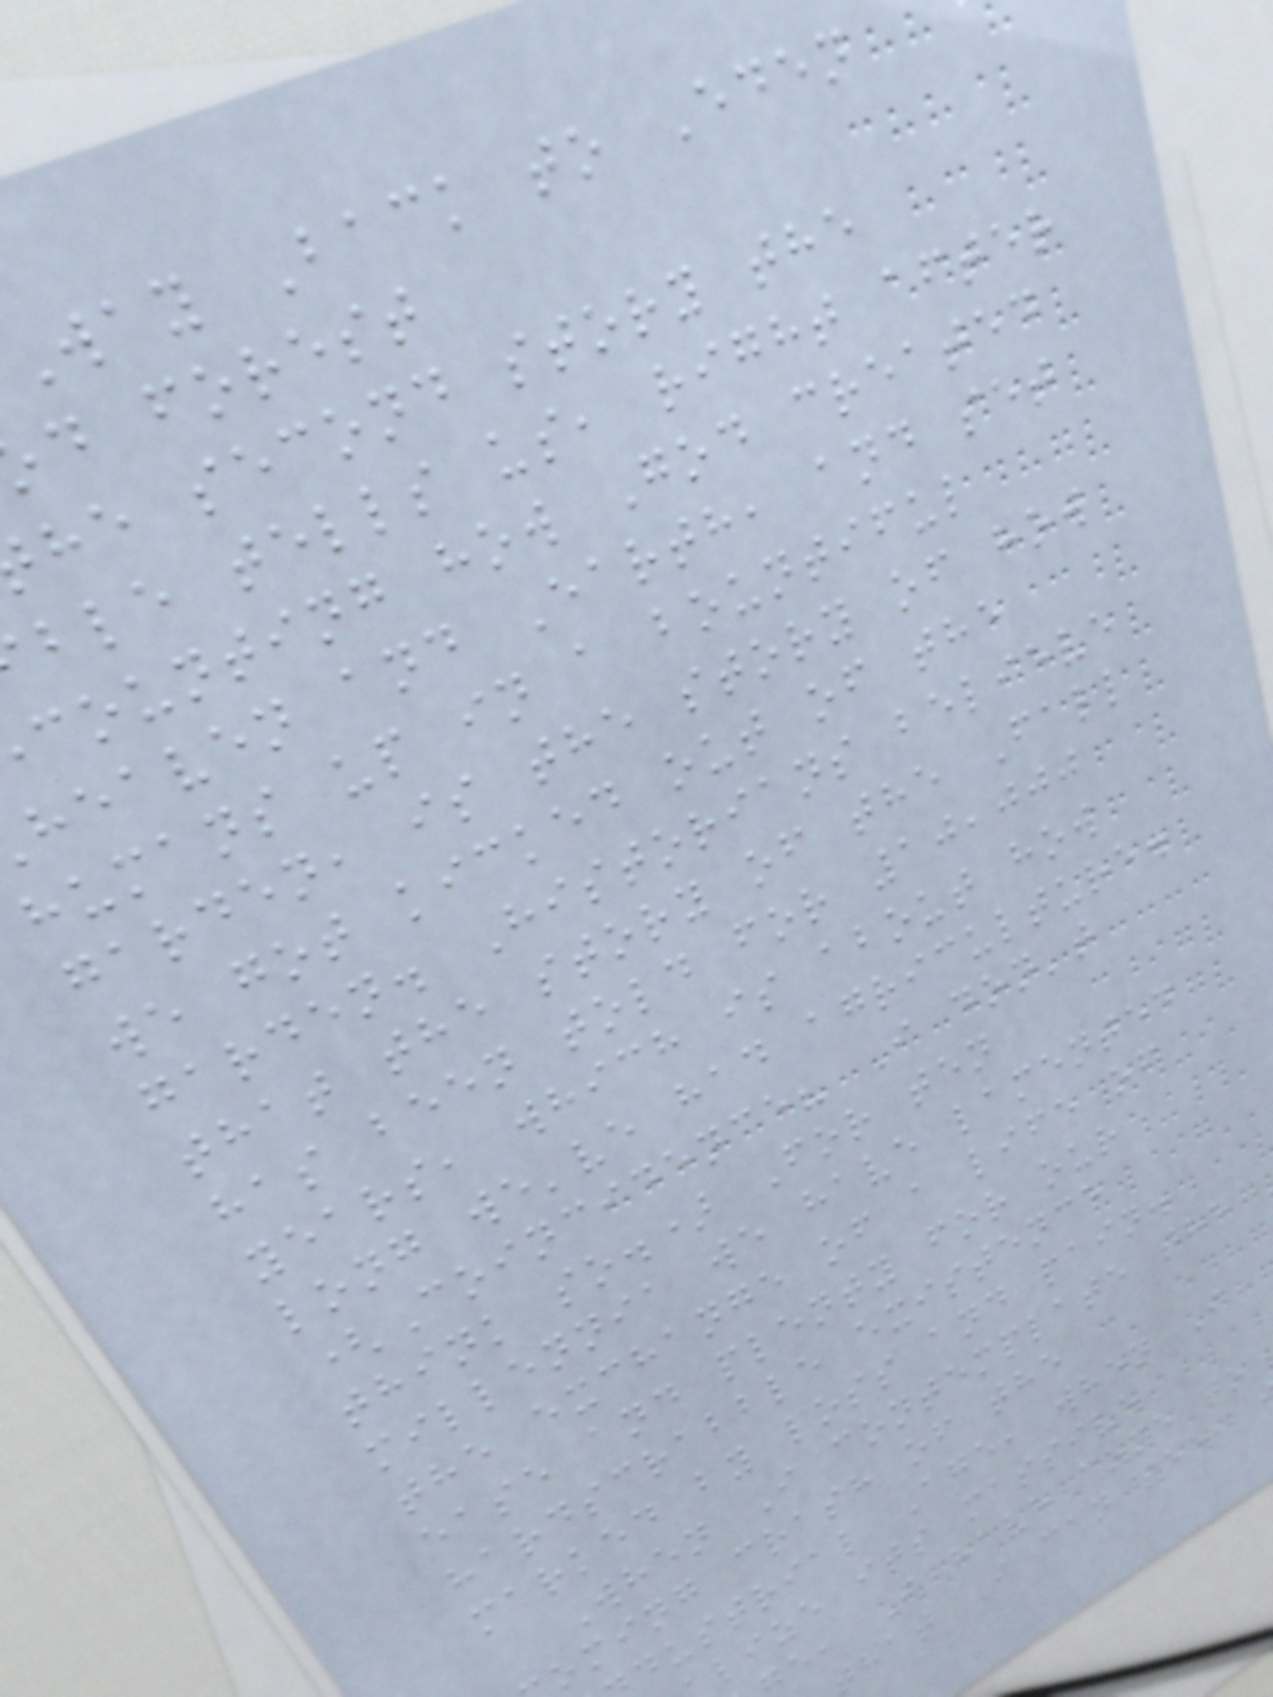way Back to Eden
d forest
he second story the
ble tells us, right after
counting how God created
heaven and Earth, and set
humans up in a bountiful
garden, is the story of how
we got kicked out of the
garden. Historians believe
that the story of the Fall
has been told for 10,000
years, which is about how
long we've had agriculture.
(Coincidence? I don't
think so.) For ten
millennia we have lamented
the exchange of a life of
ease and plenty for our
hardscrabble existence
marked by loss and pain.
When I contemplate the
oming crash of the
dustrial Age, when I
lize its massive
e, I have come to
that I can see,
